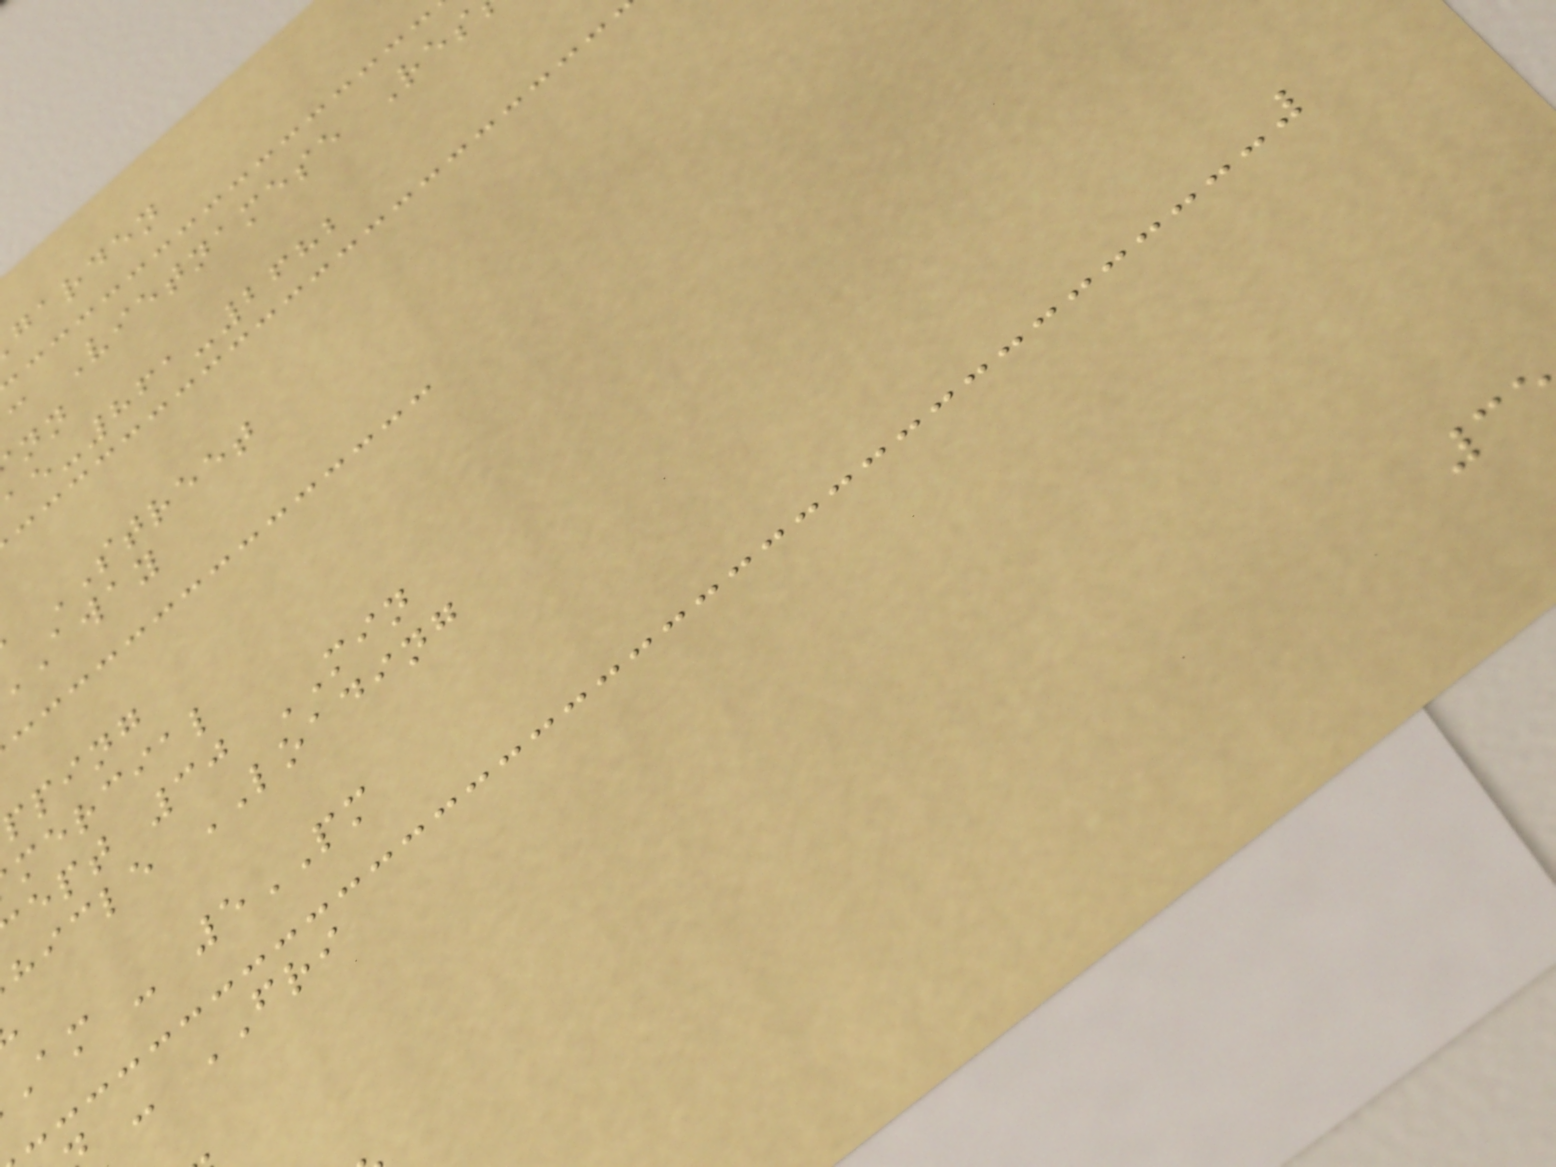garden
c Vietnamese Res
-861-2682
STREET
away
pping
mercial
ept 30 MIN
hicle LOADING
am - 5PM
- FRI
